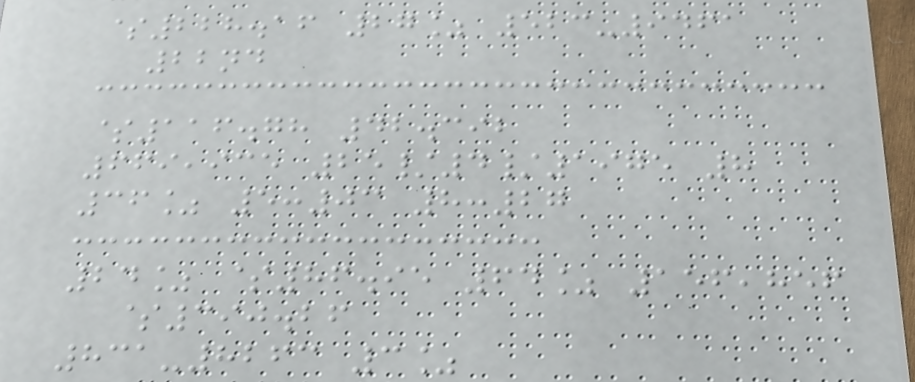$228.16 27% 523-9461
22nd
$116.78 42.392
669,935 25/4/1975 8
36% 5:03 8:27
24% $86.95 64% 156,856
$390.26
831-8263 3%
